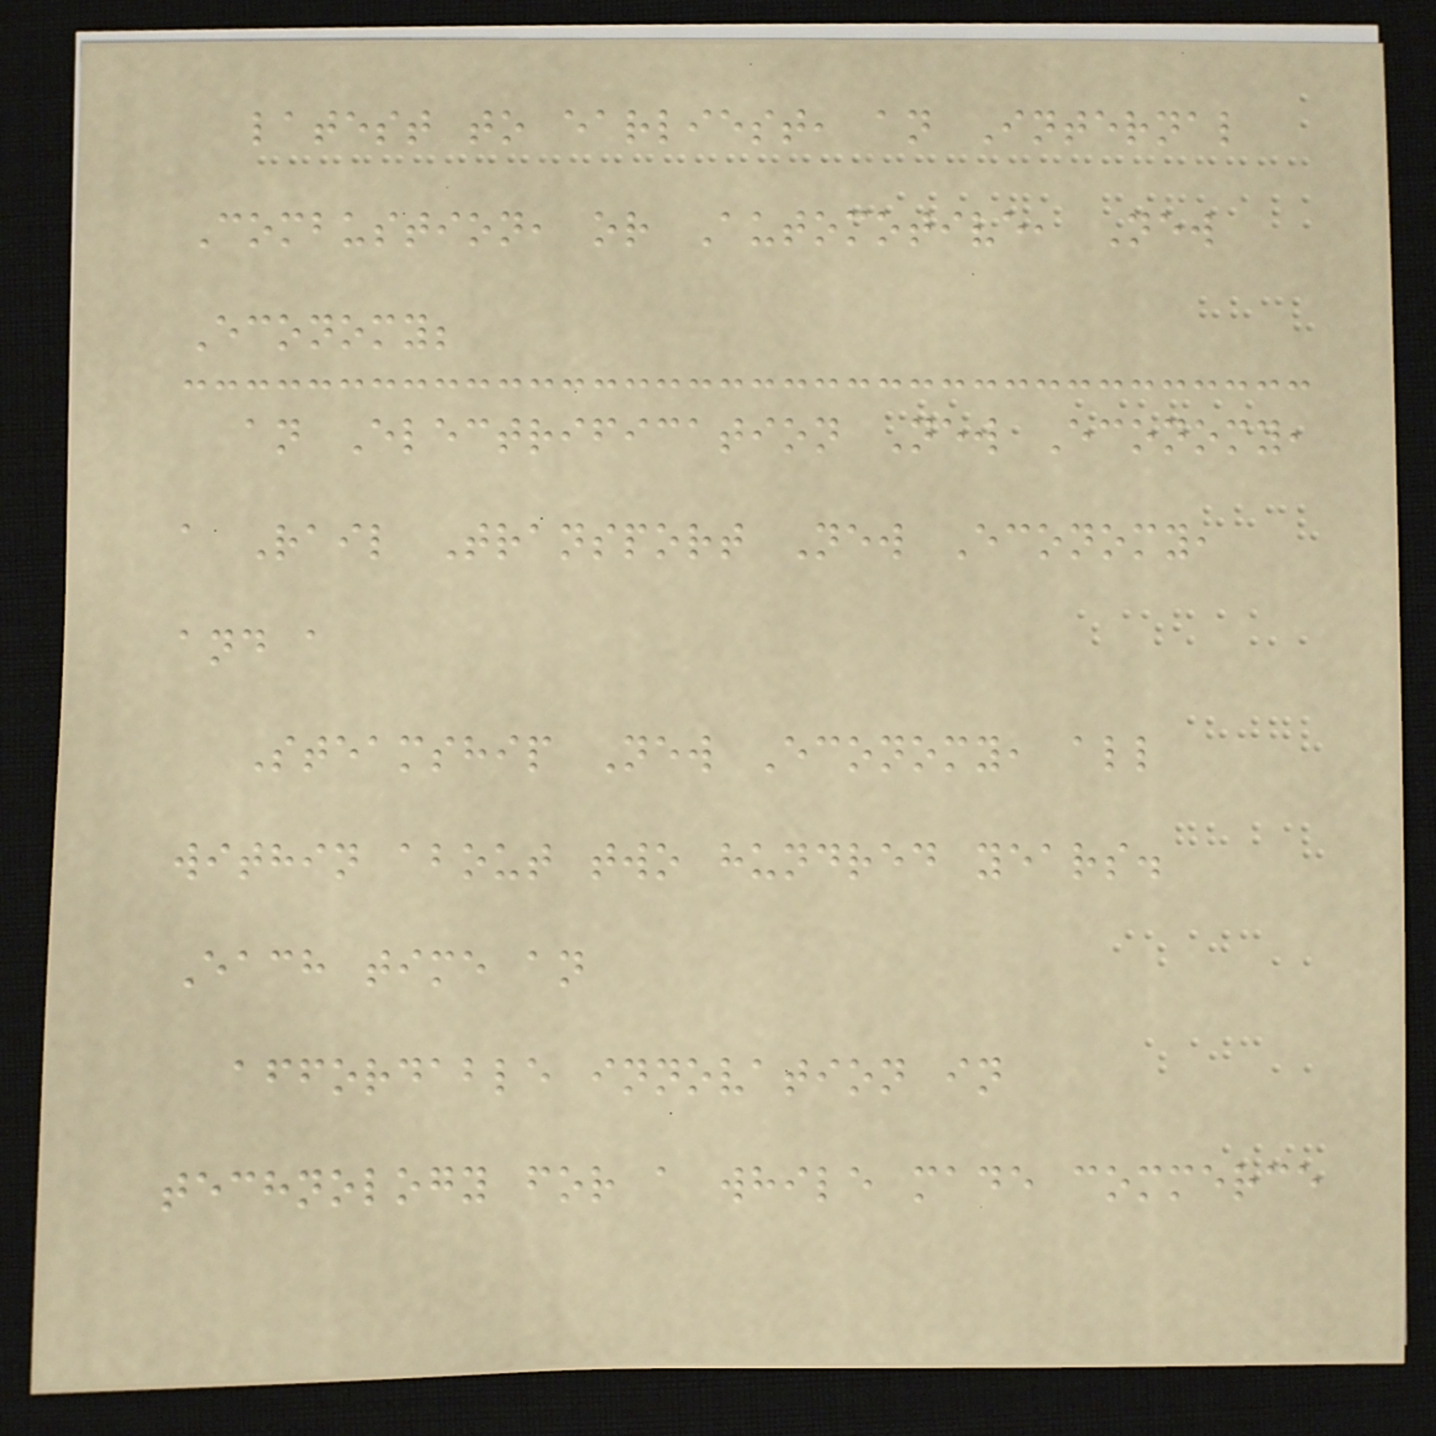latest to earliest, an Internal
Combustion, or Automotive, New
Economy;
an Electrification New Economy,
a Rail Transport New Economy,
and a
Steamship New Economy, all
within about two hundred years.
Each time an
affordable innovation in
technology for a while made commerce
